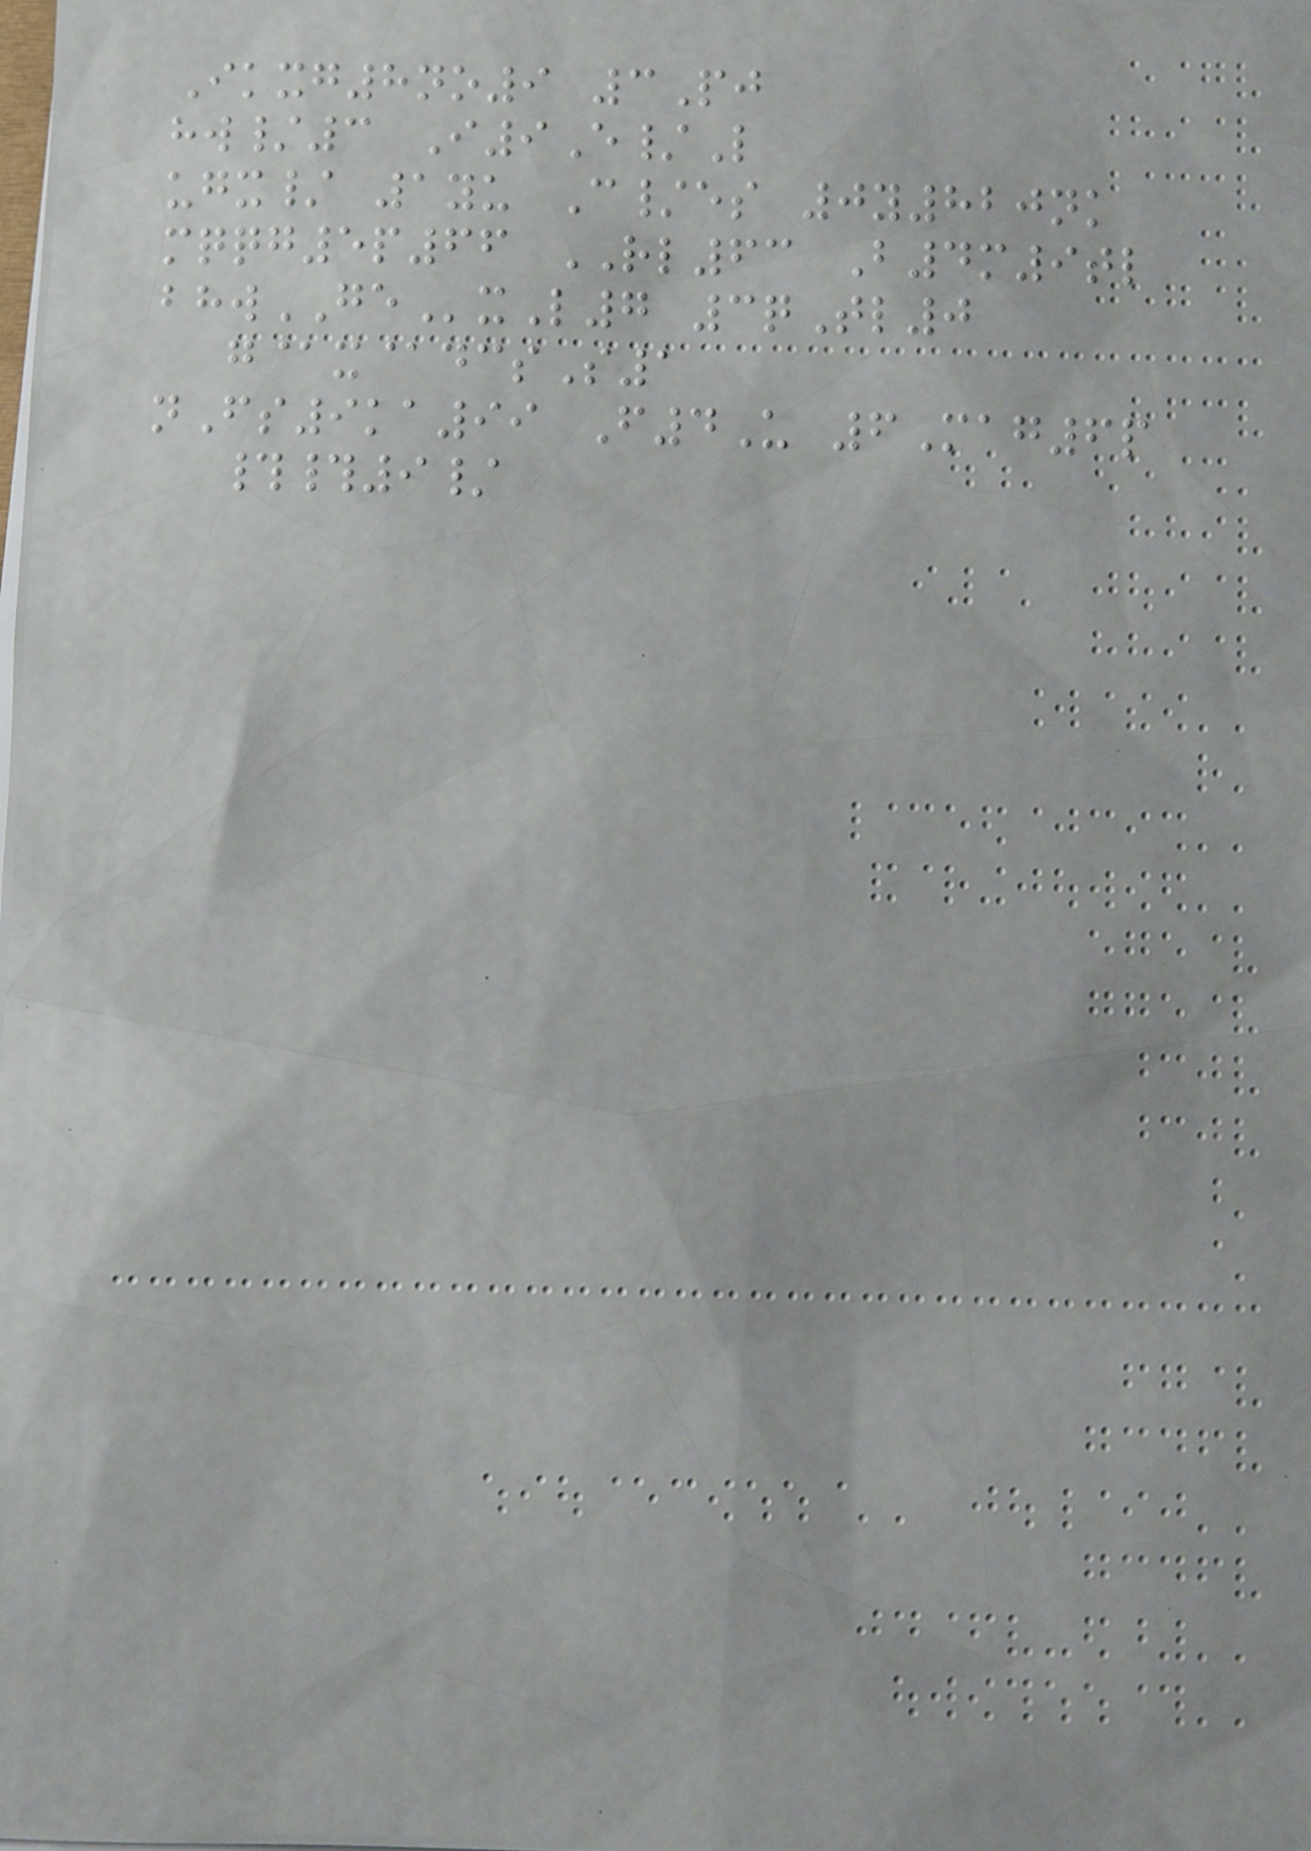Ikxg8no9 3Pj
hw/3 I9E/L
ugx/ 1yu C/es 0y820nk
mqqg5p66 RL63 B4m9tl
bhwGExL7 3qTl0
g@x@dcsS1
nFs9ka99 F4U 6Mag6p
##9/
